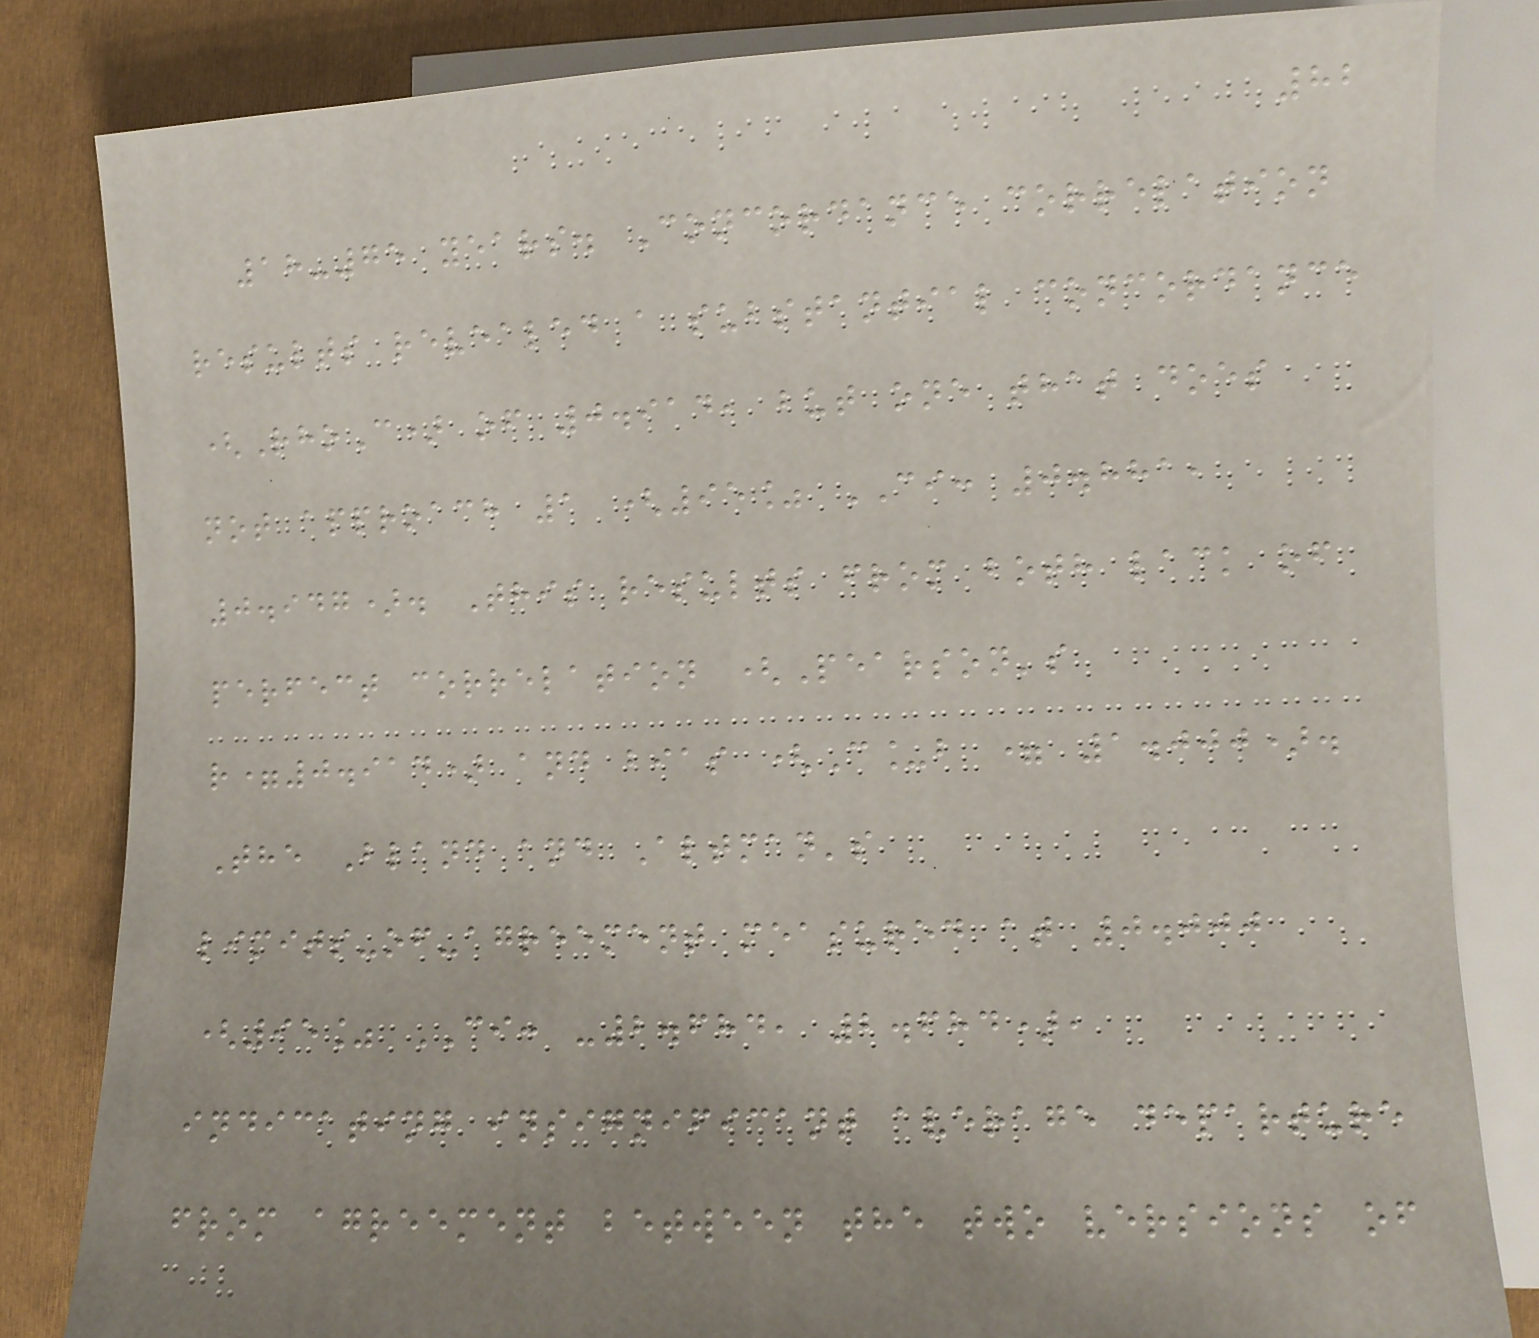82
18-75 years. Concordance correlation
results revealed a substantial concordance
(RhoC) of 0.914, but one that does
not approach 1 (95% CI: 0.881,
0.947). This results from both lack of
perfect correlation (Pearson's
r=0.914) and bias (C_b = 1.000).
The Bland and Altman's
limits-of-agreement measured at 0.000
(95% CI: -2.684, 2.684),
indicating insignificant average departure
from agreement between the two versions of
